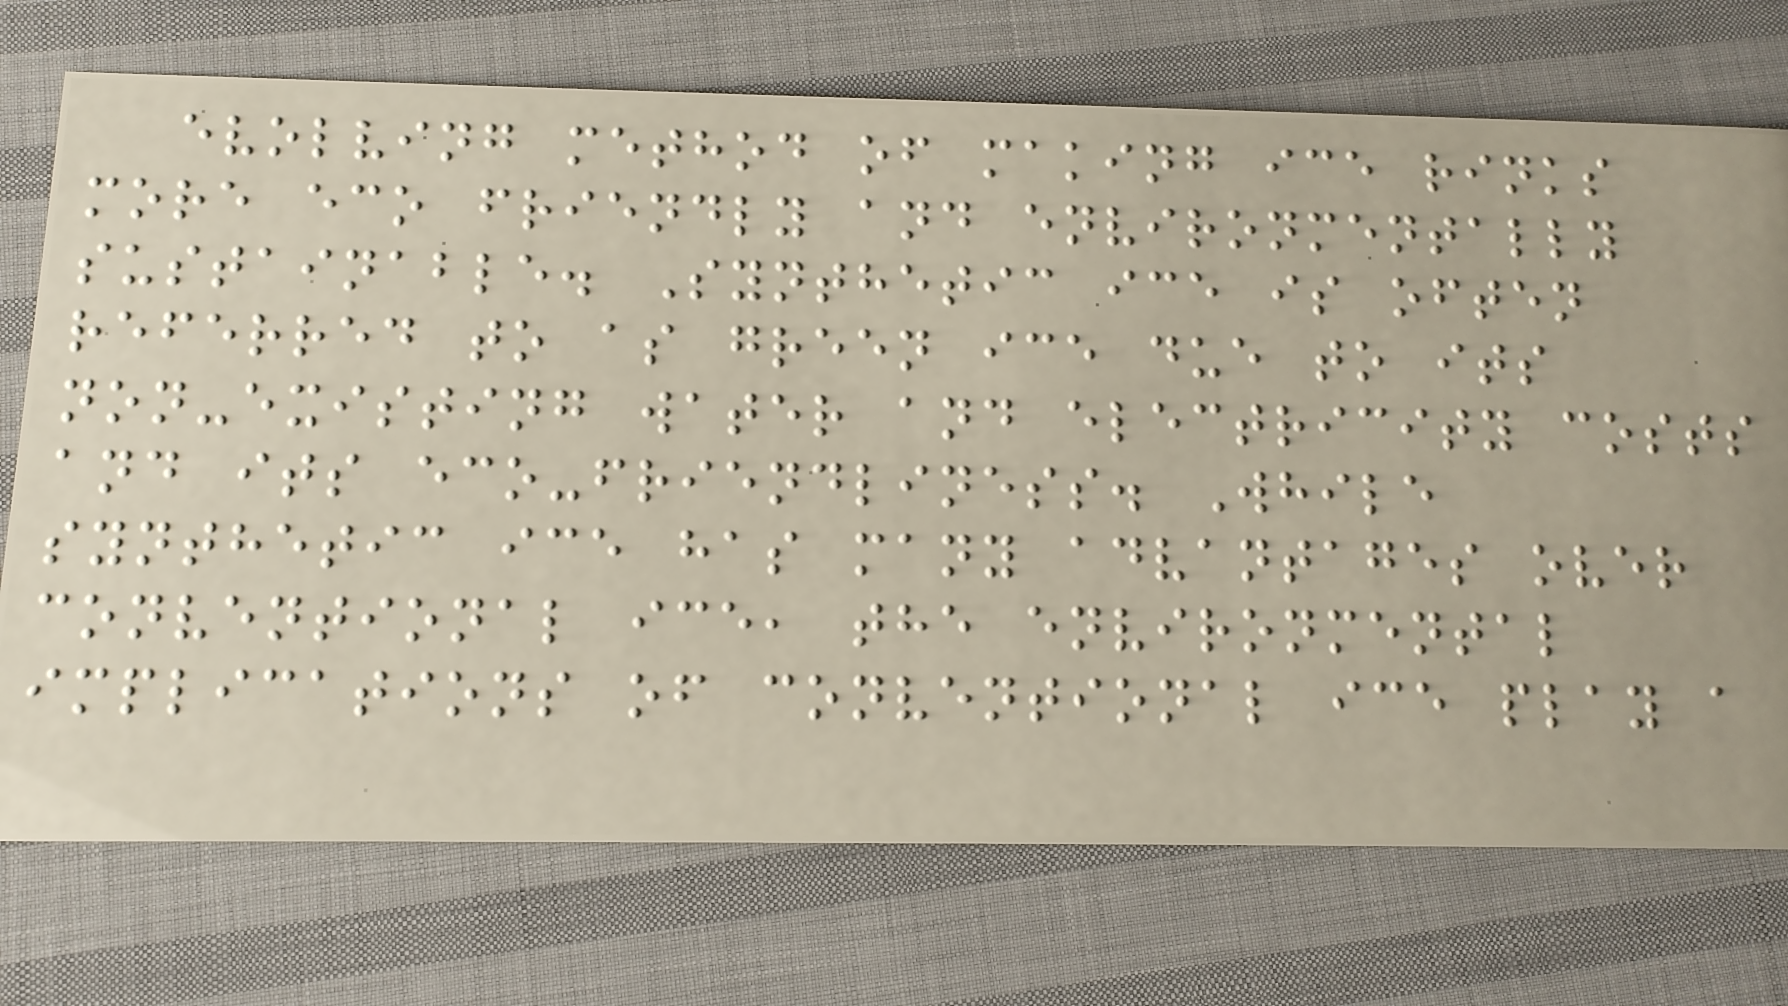evolving method of making ice rinks
more eco friendly and environmentally
sustainable. Synthetic ice is often
referred to as green ice due to its
non-existing water and electricity costs
and its eco-friendliness. While
synthetic ice has many advantages over
conventional ice, the environmental
implications of conventional ice play a
